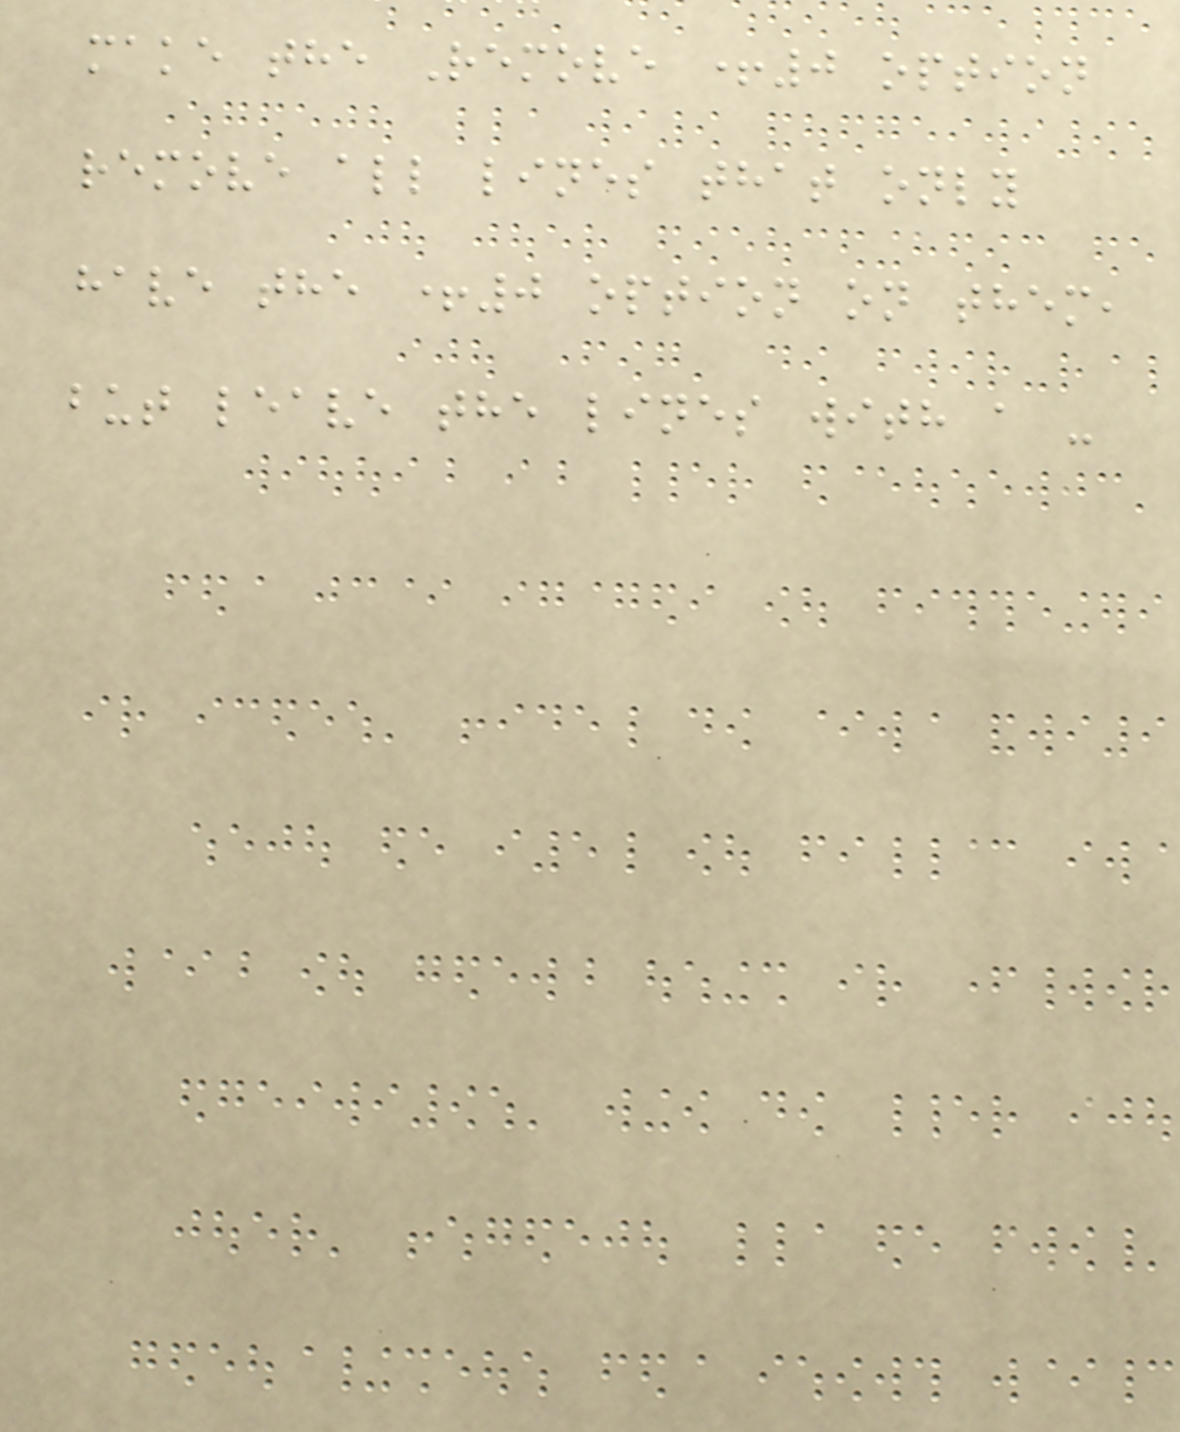make the Remove +0 option
remove all lines that only
have the +0 option on them,
but leave the lines with a -
